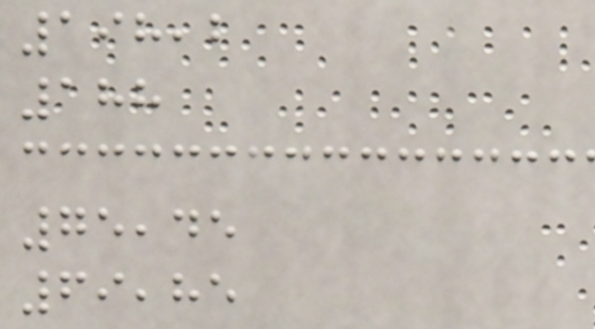198,2
188
75,45
69,85
